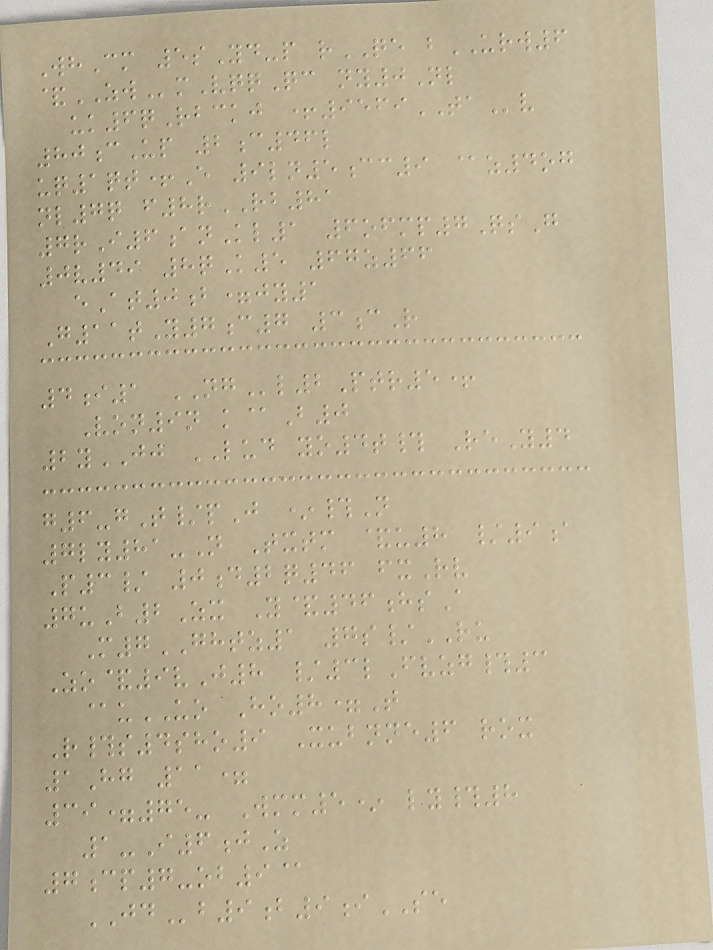WhCm 5sYd-p rQE bURW6
&ZWmVqqQc ny0Nl
uk6qRbckj +9569TAv
80cUp 2c46l
uq1qt+E 9ln5cc9 @z4og
nl7q f8rRB81
7rI6anKl1 6ofmp7QsG
0v49 8qK5 67z66
eAt0b=jy1
G11tY7c7 3cR
4i1 NGl2Ptr5+
Von9n k@B0
2yJJ LUD yo4t# ReY4
g6-gT/pJ *#N
7ly81-N Txtm &u8 /9a
P3/ 0d2q46 fxRv
7uB2Zx Y&46hsA
M7GHTZ1 7s/RU
Zo&9vJ8 /3lFvzg#3
@uUO Ho8=T
R#s4sho9 Xubnne6 rox
1Hg 11=
39=75- Wmm5* ly#8
1-I6jZ
7cp7-ob9@
JDb9b9iSE
